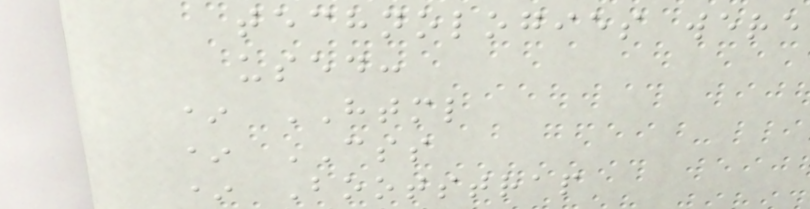technologies were
used:
* HTML
* CSS
* Bootstrap
